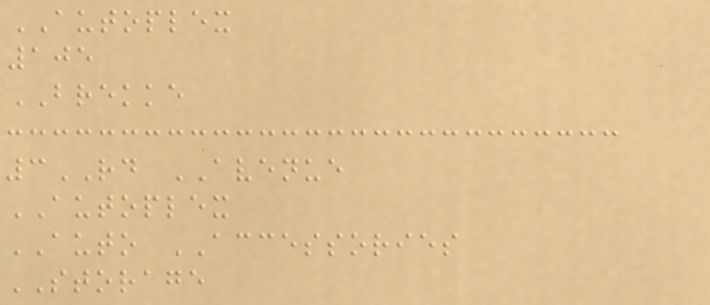AUTOPLEX
105
BREKKE
3RD AVENUE
AUTOPLEX
AUTO ACCESSORIES
STORAGE
